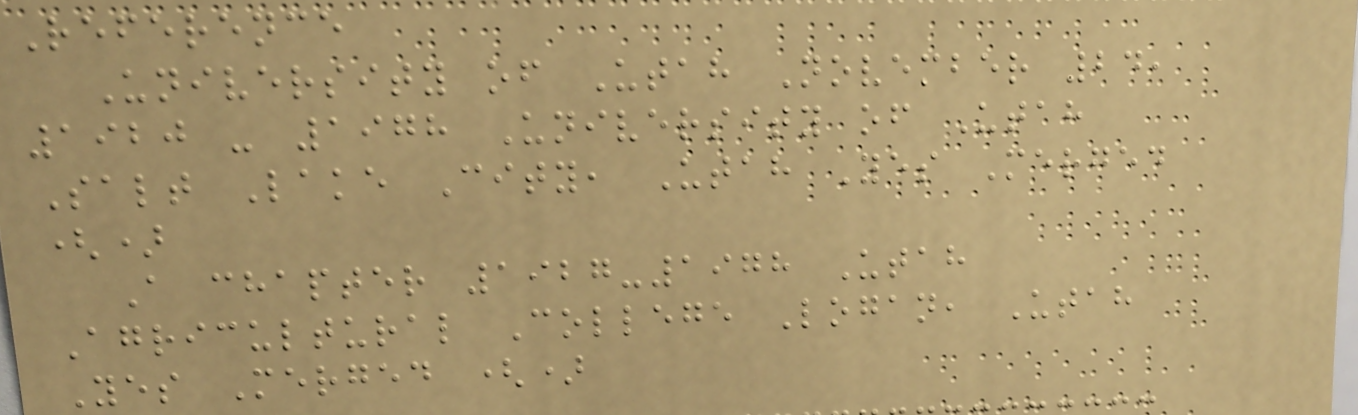Reference
University of Utah November 24,
1920 - 1978 University of Utah
Salt Lake City, Utah Yes Merged
()
A chapter 1927-1978 Utah
Agricultural College Logan, Utah
Yes Merged ()
